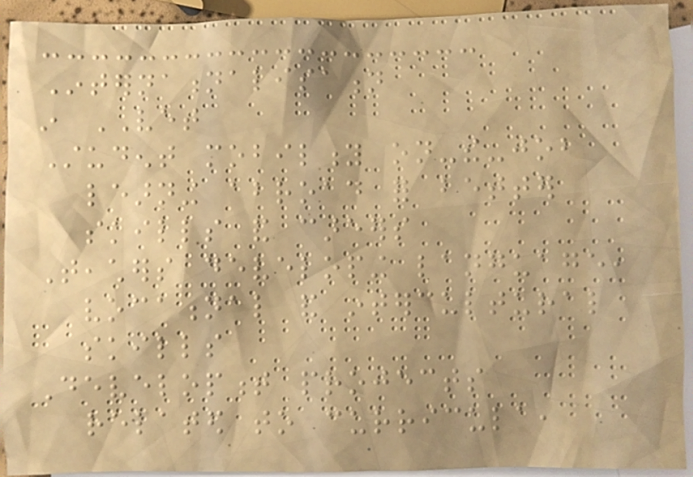Internationalisation
in VET
Student mobility on-the-job
learning abroad for better
skills and careers
Teachers developing language,
vocational and intercultural
skills
Development projects
related to curricula,
